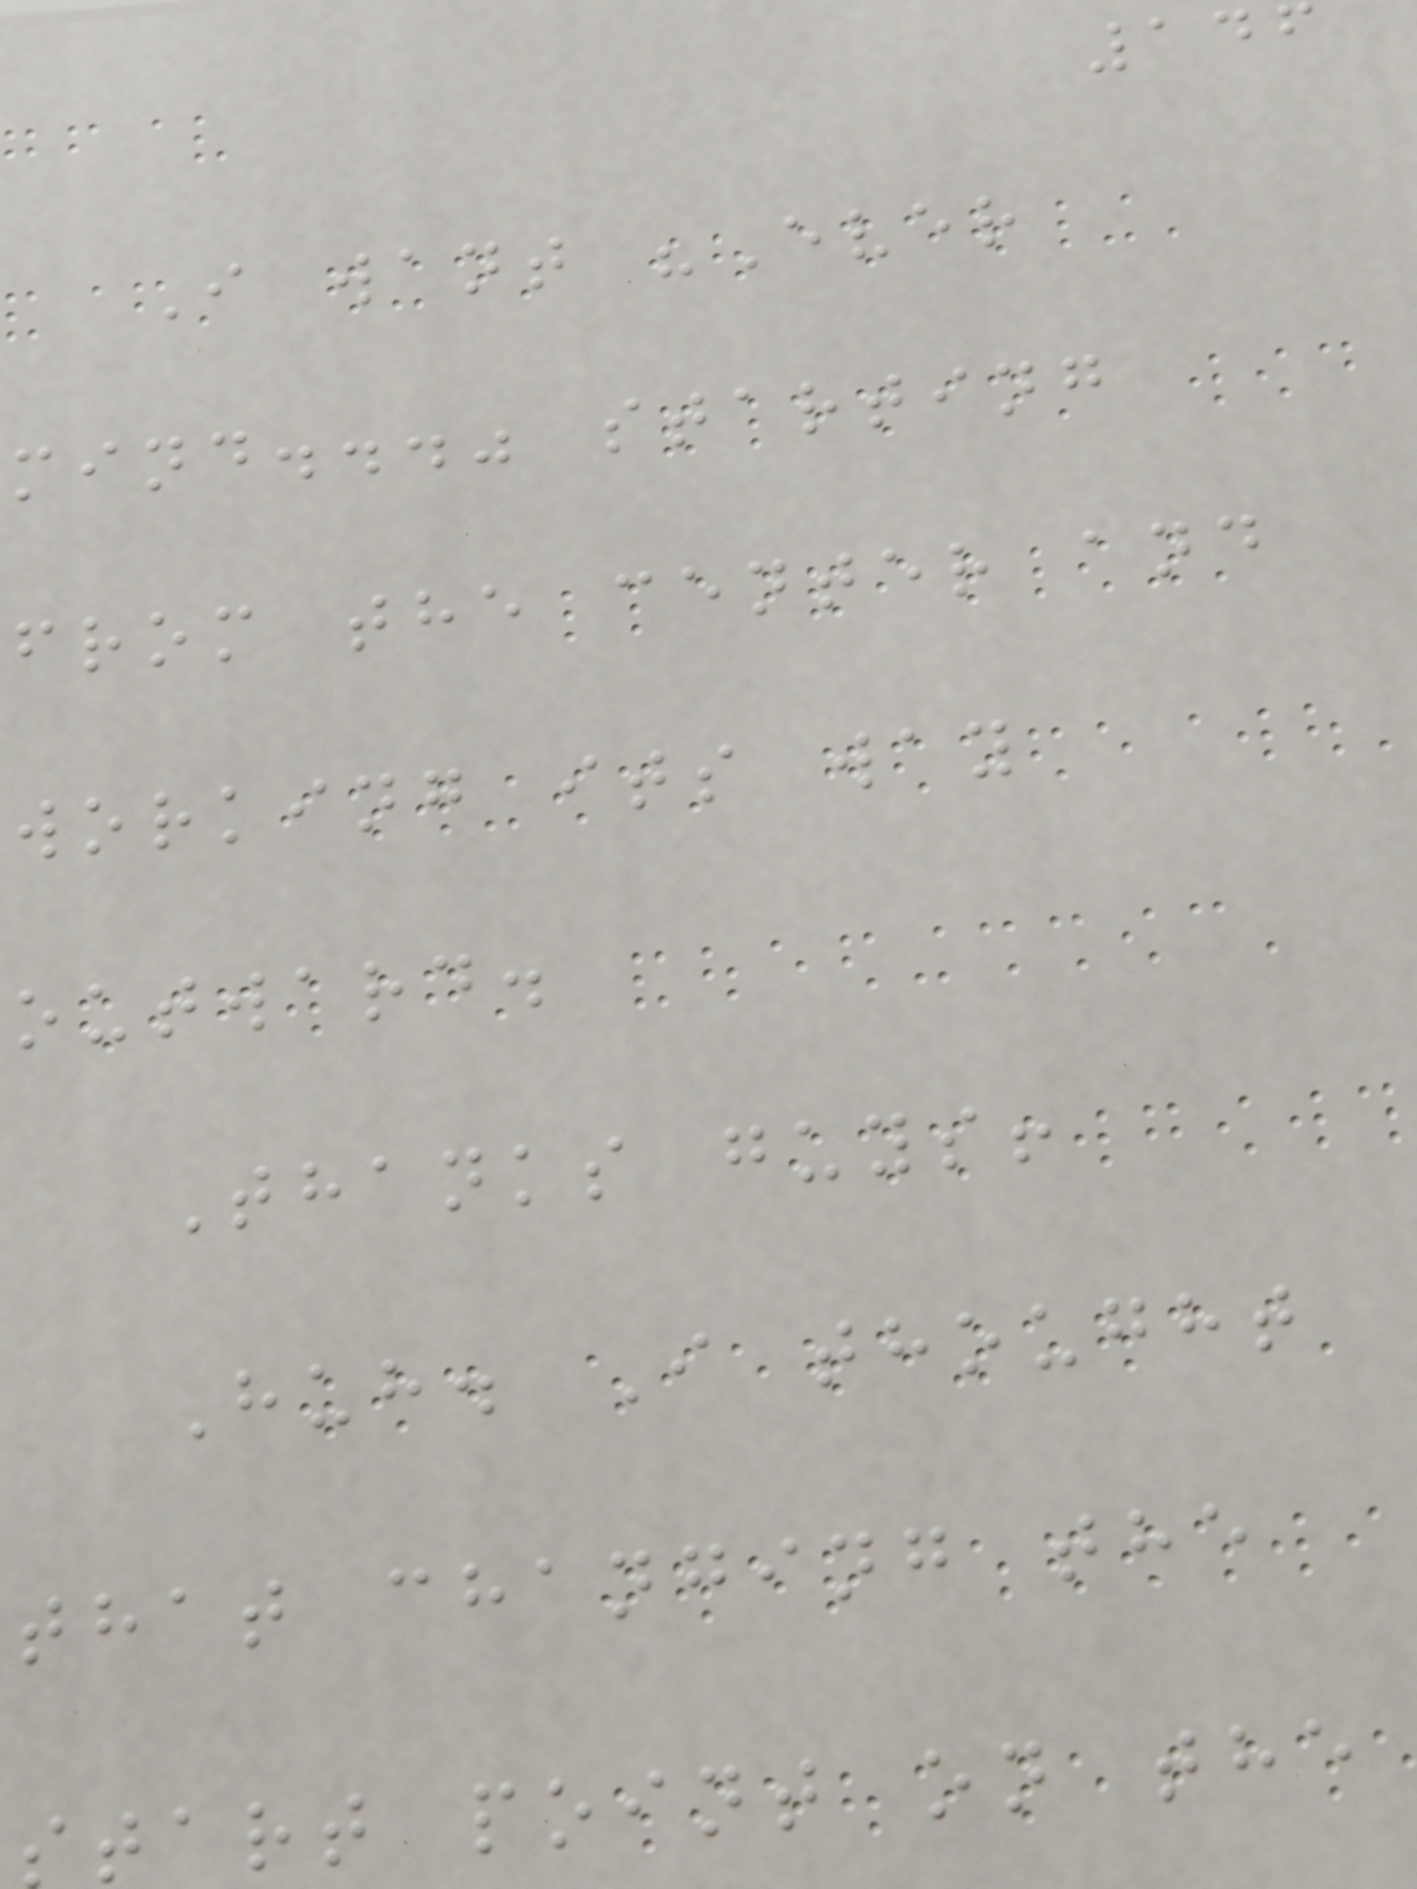I want "Ever
mind..." starting
from the center and
working its way
outward.
Thanks guys!
Huh. I thought
that changing the
tart point on the
